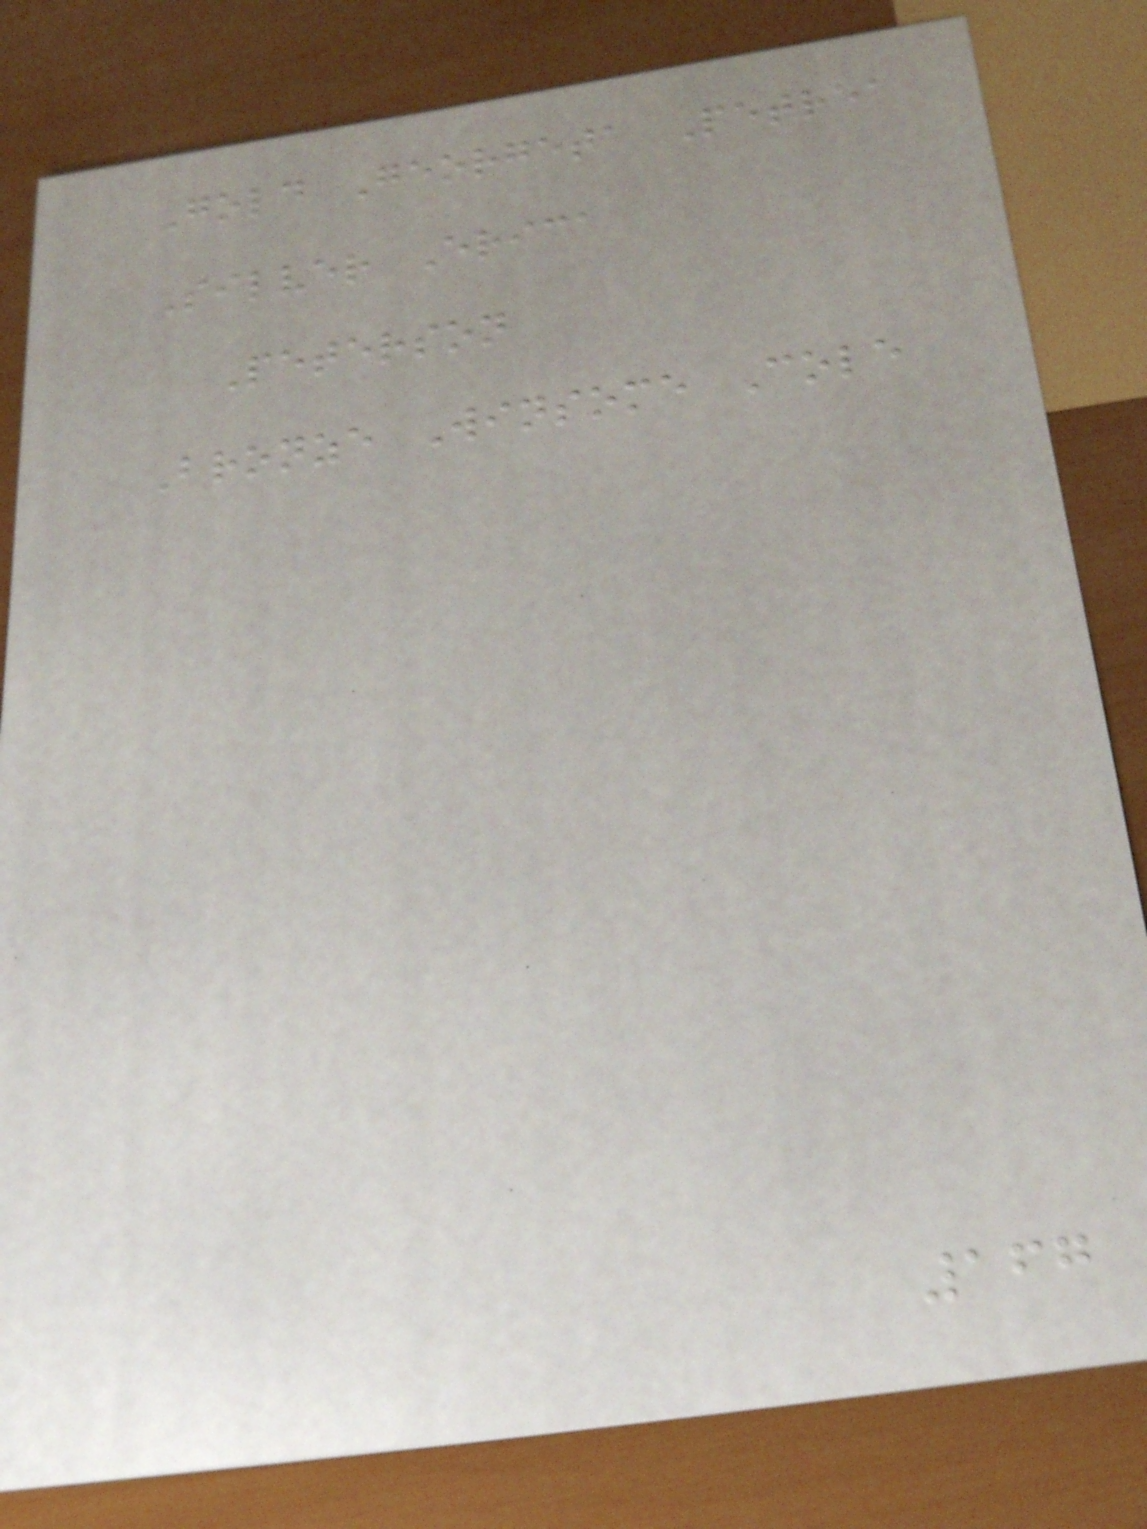Gold Georgeta Petrea
Silver Erica
Peterson
Bronze Winsome Cole
167
